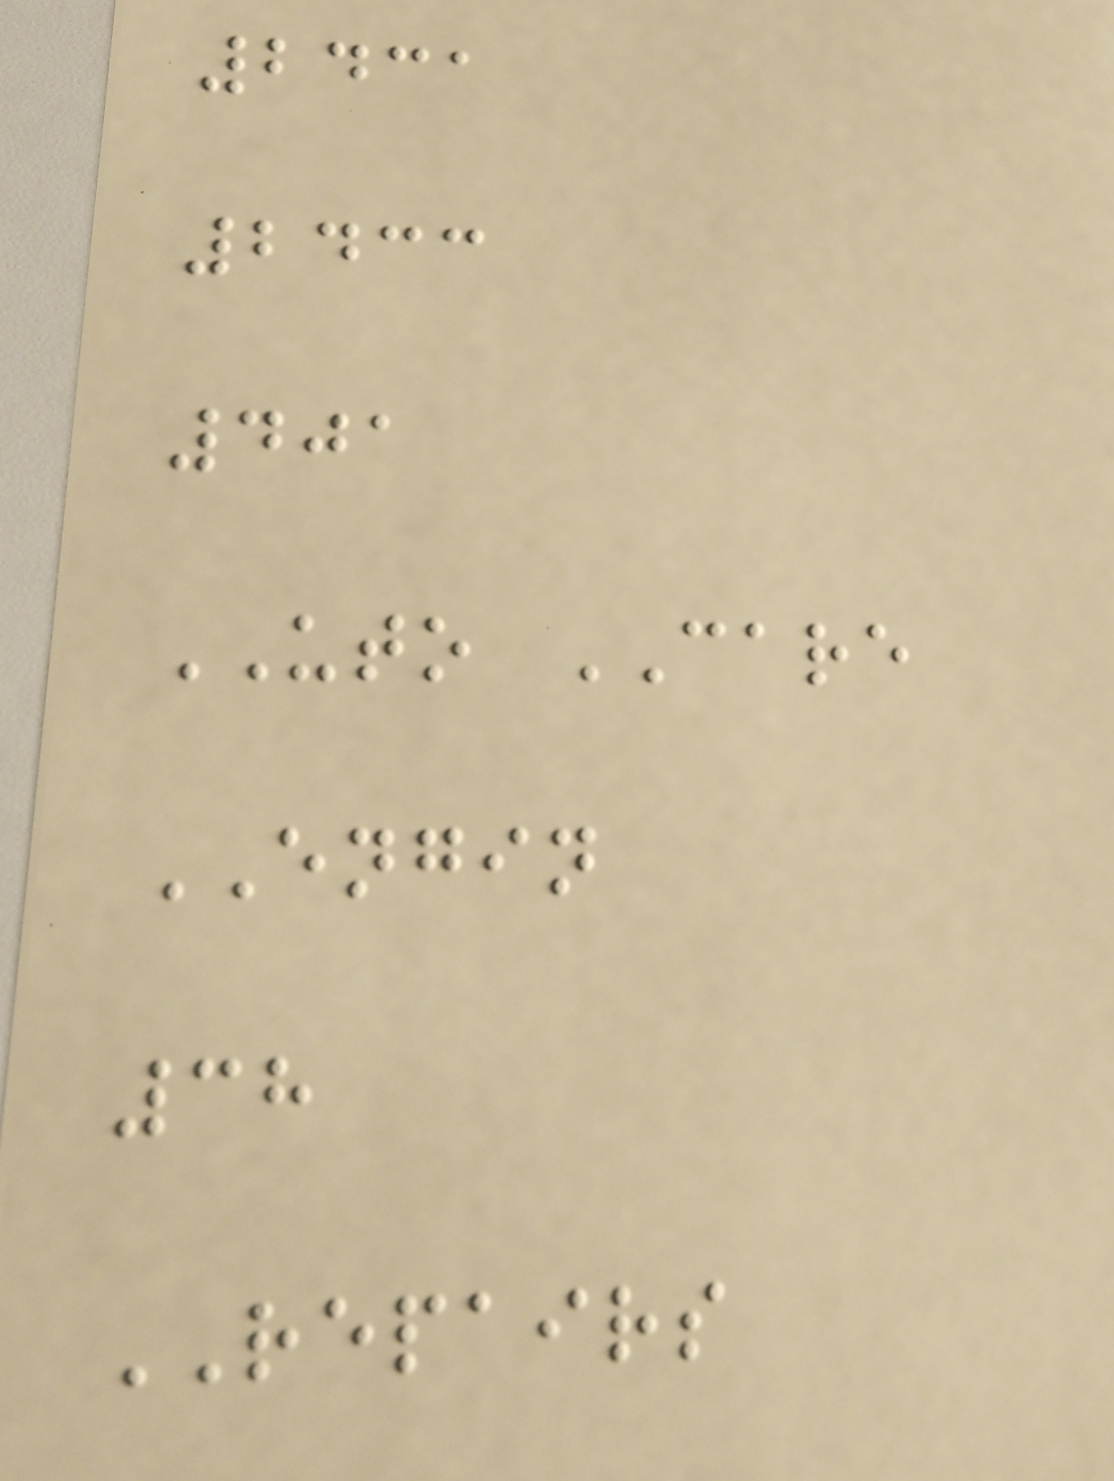2431
2433
401
UTO CARE
ENGIN
38
REPAIRS
